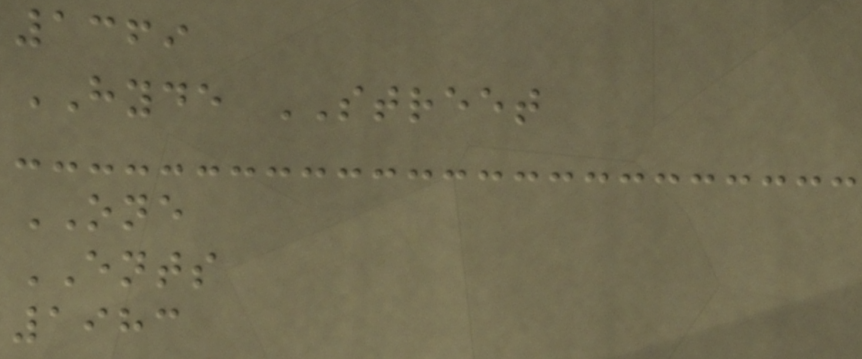1369
HYDE STREET
ONE
ENTS
1983
